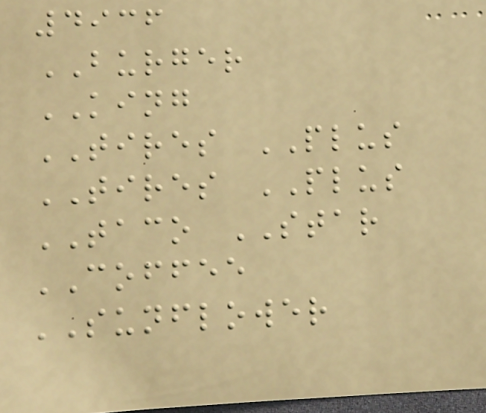4936
BURGER
KING
TIRES PLUS
TIRES PLUS
TACO STAR
COFFEE
SUNFLOWER
